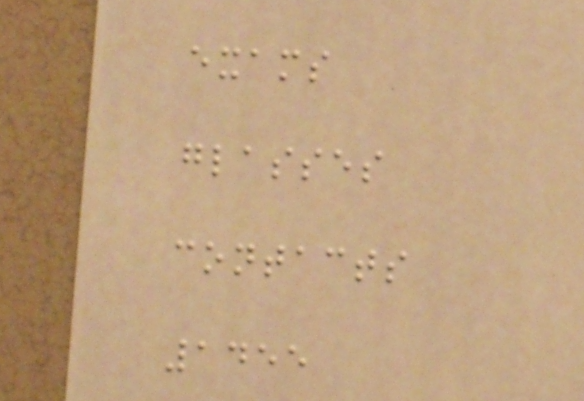exams
glasses
contacts
1455
